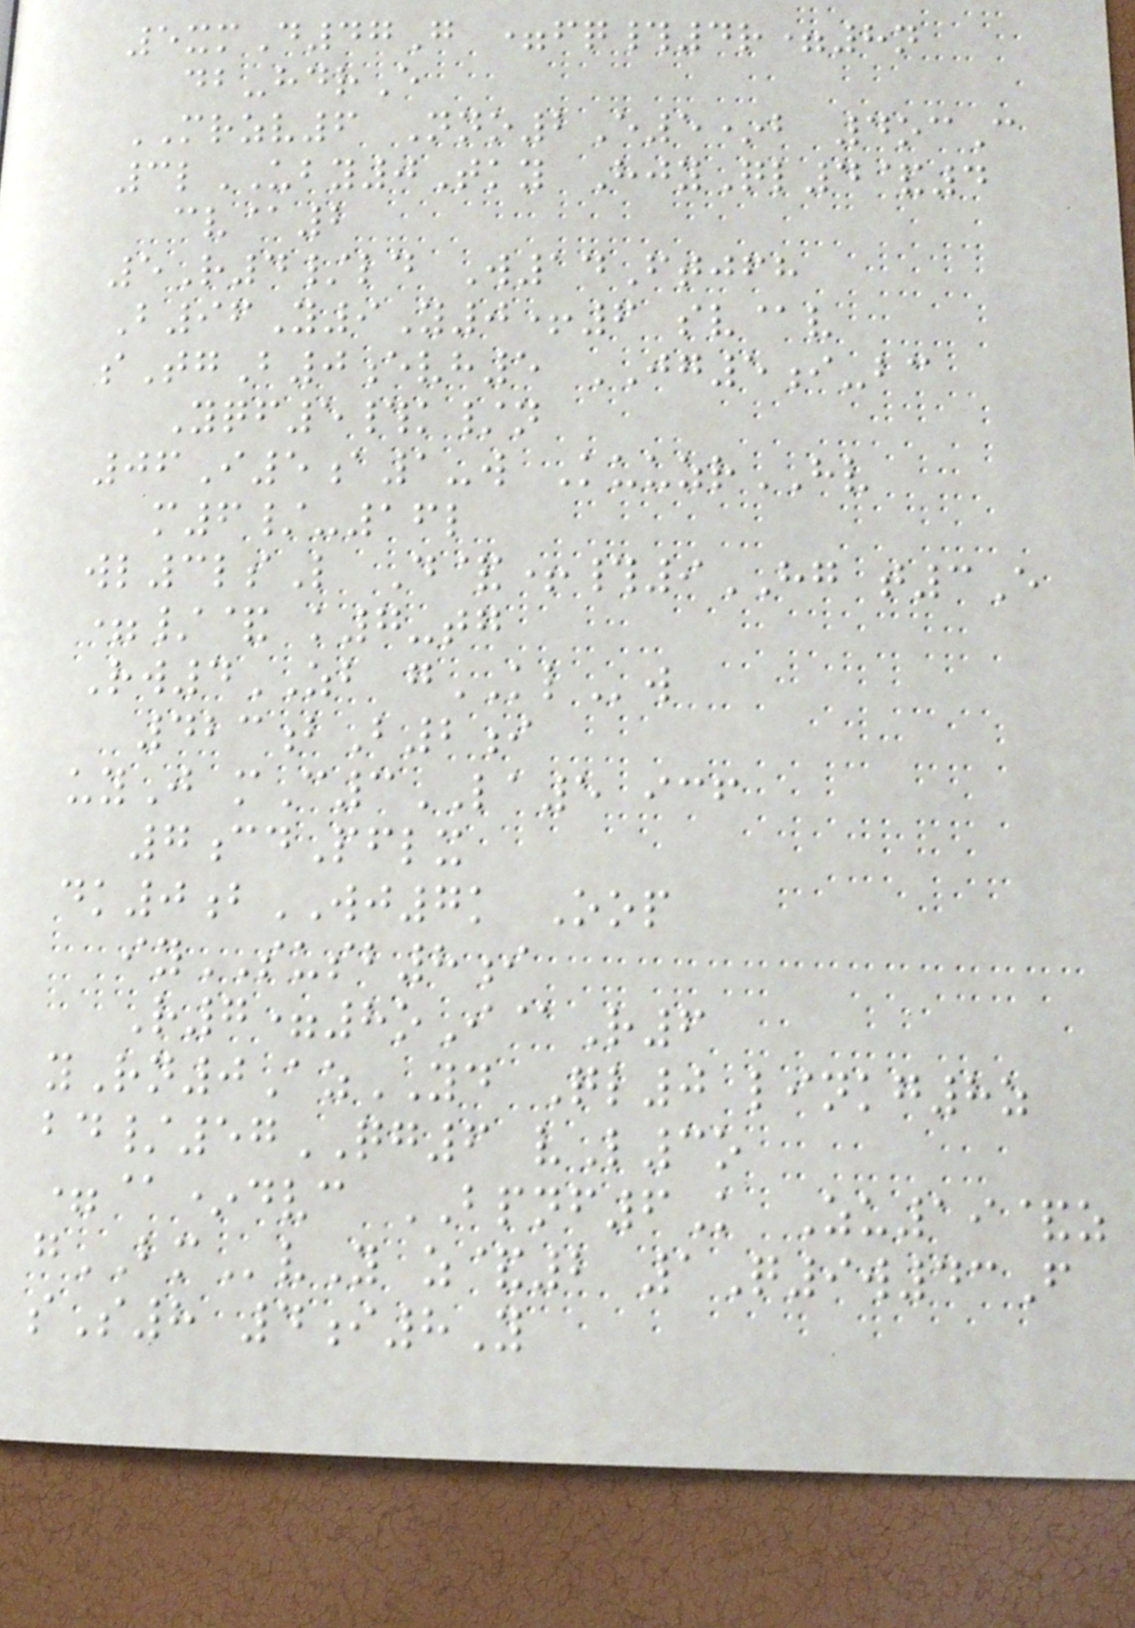5xmD47G =fq#4r=8n
db-hdrE
MRZV6 Nno2E5*b 4ocC
3lUBY0Tky HjyQl4&4
cv@2
5R4/ld W14Ftjfh
B96Y9Y0+6 sv@v
sTgB0evh5 JG5i-bc
Yqf5#k/n
06I5a1-w KuuzrHV
m6/-16l
wl3lsL D&+#9HG t3E
=/& k7-tg
Rw4ZB gKLw
423bB2i
uyJ mC3LA5 icf
7cdPflx
dk0bWJ7k Oop
iySUSB8i
R7=8oI@R6
yRn0AzYD Ql0 linkg8z
bd/57QG6 vL3o
=@*dvc BPNF6K Zu19&z
gBMvY z&2 1Q9w43F
sS8 4i8Y
